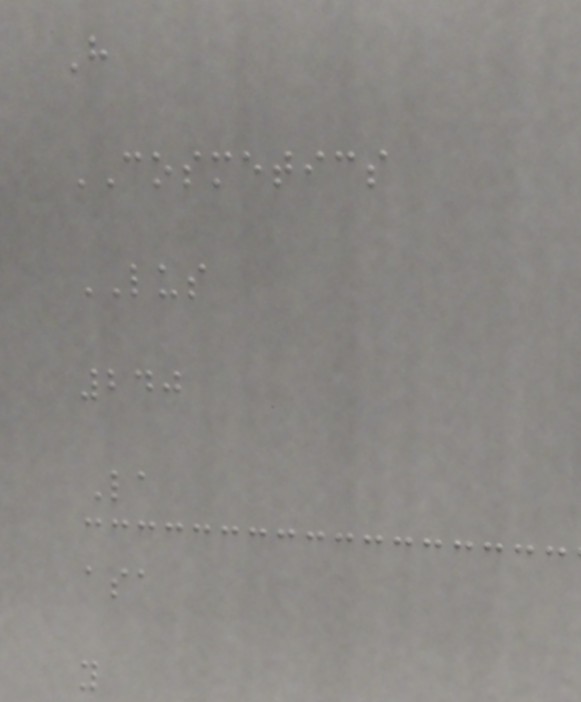H
COSMETICS
LUS
240
La
asa
y
